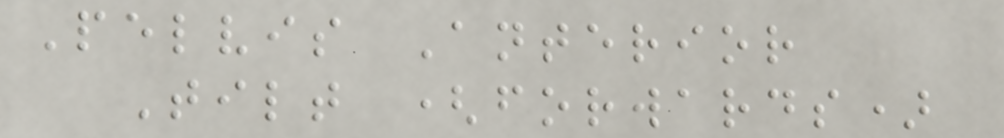Pelvis Anterior
Tilt (forwards)
